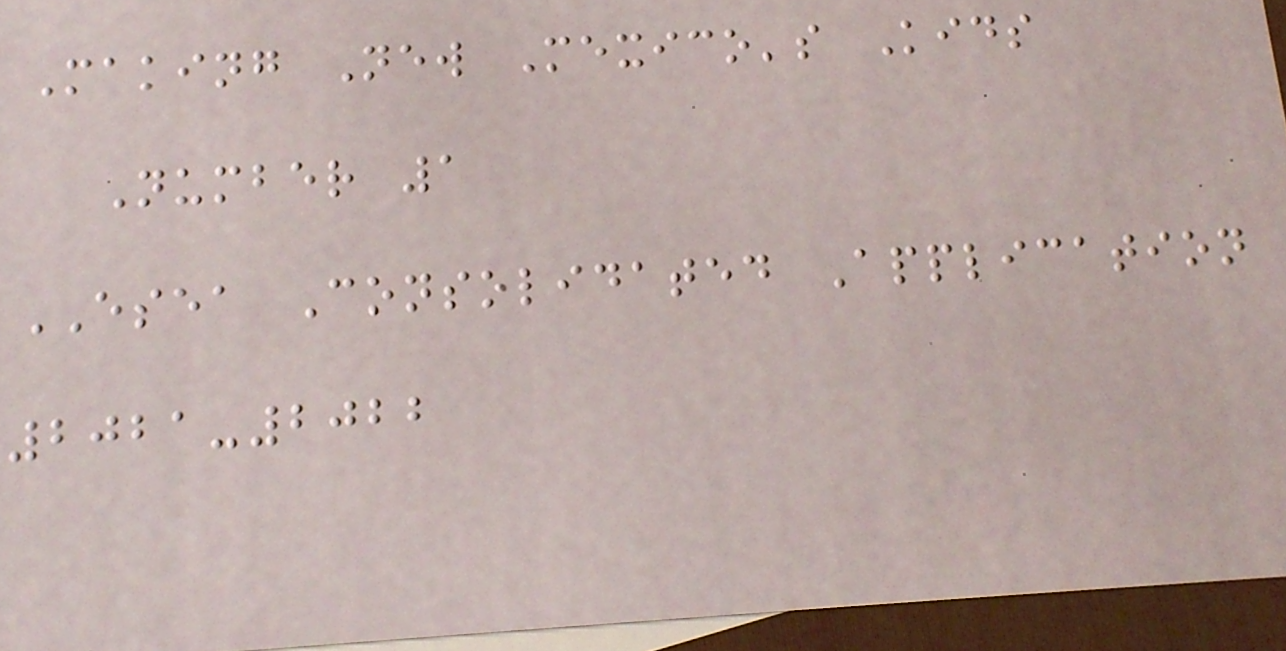Making New Mexico's Kids
Number 1
ESEA Consolidated Application
2021-2022
